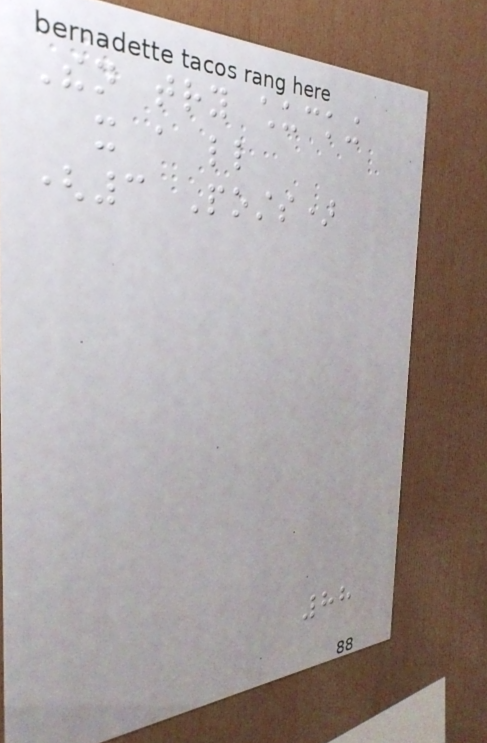Then try chucking
it a little
(3 Posts)
88
